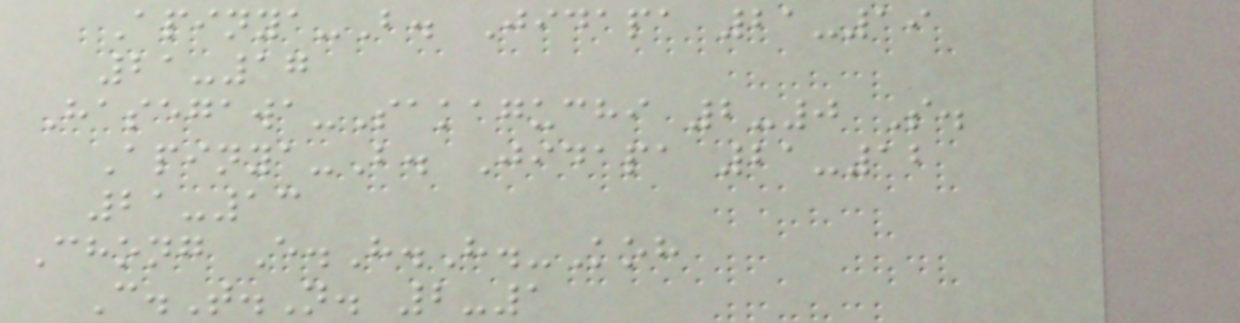Apinya-B. Jidapa 21-19
21-17
Hasegawa-Sakaguchi 2-0 S.
Apinya-B. Jidapa 21-12
21-13
Chong E.H.H.-Koh
C.T.N. 2-1
